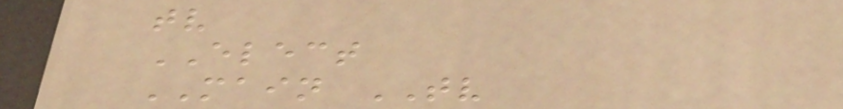tv
ELECT
MAIN TV
